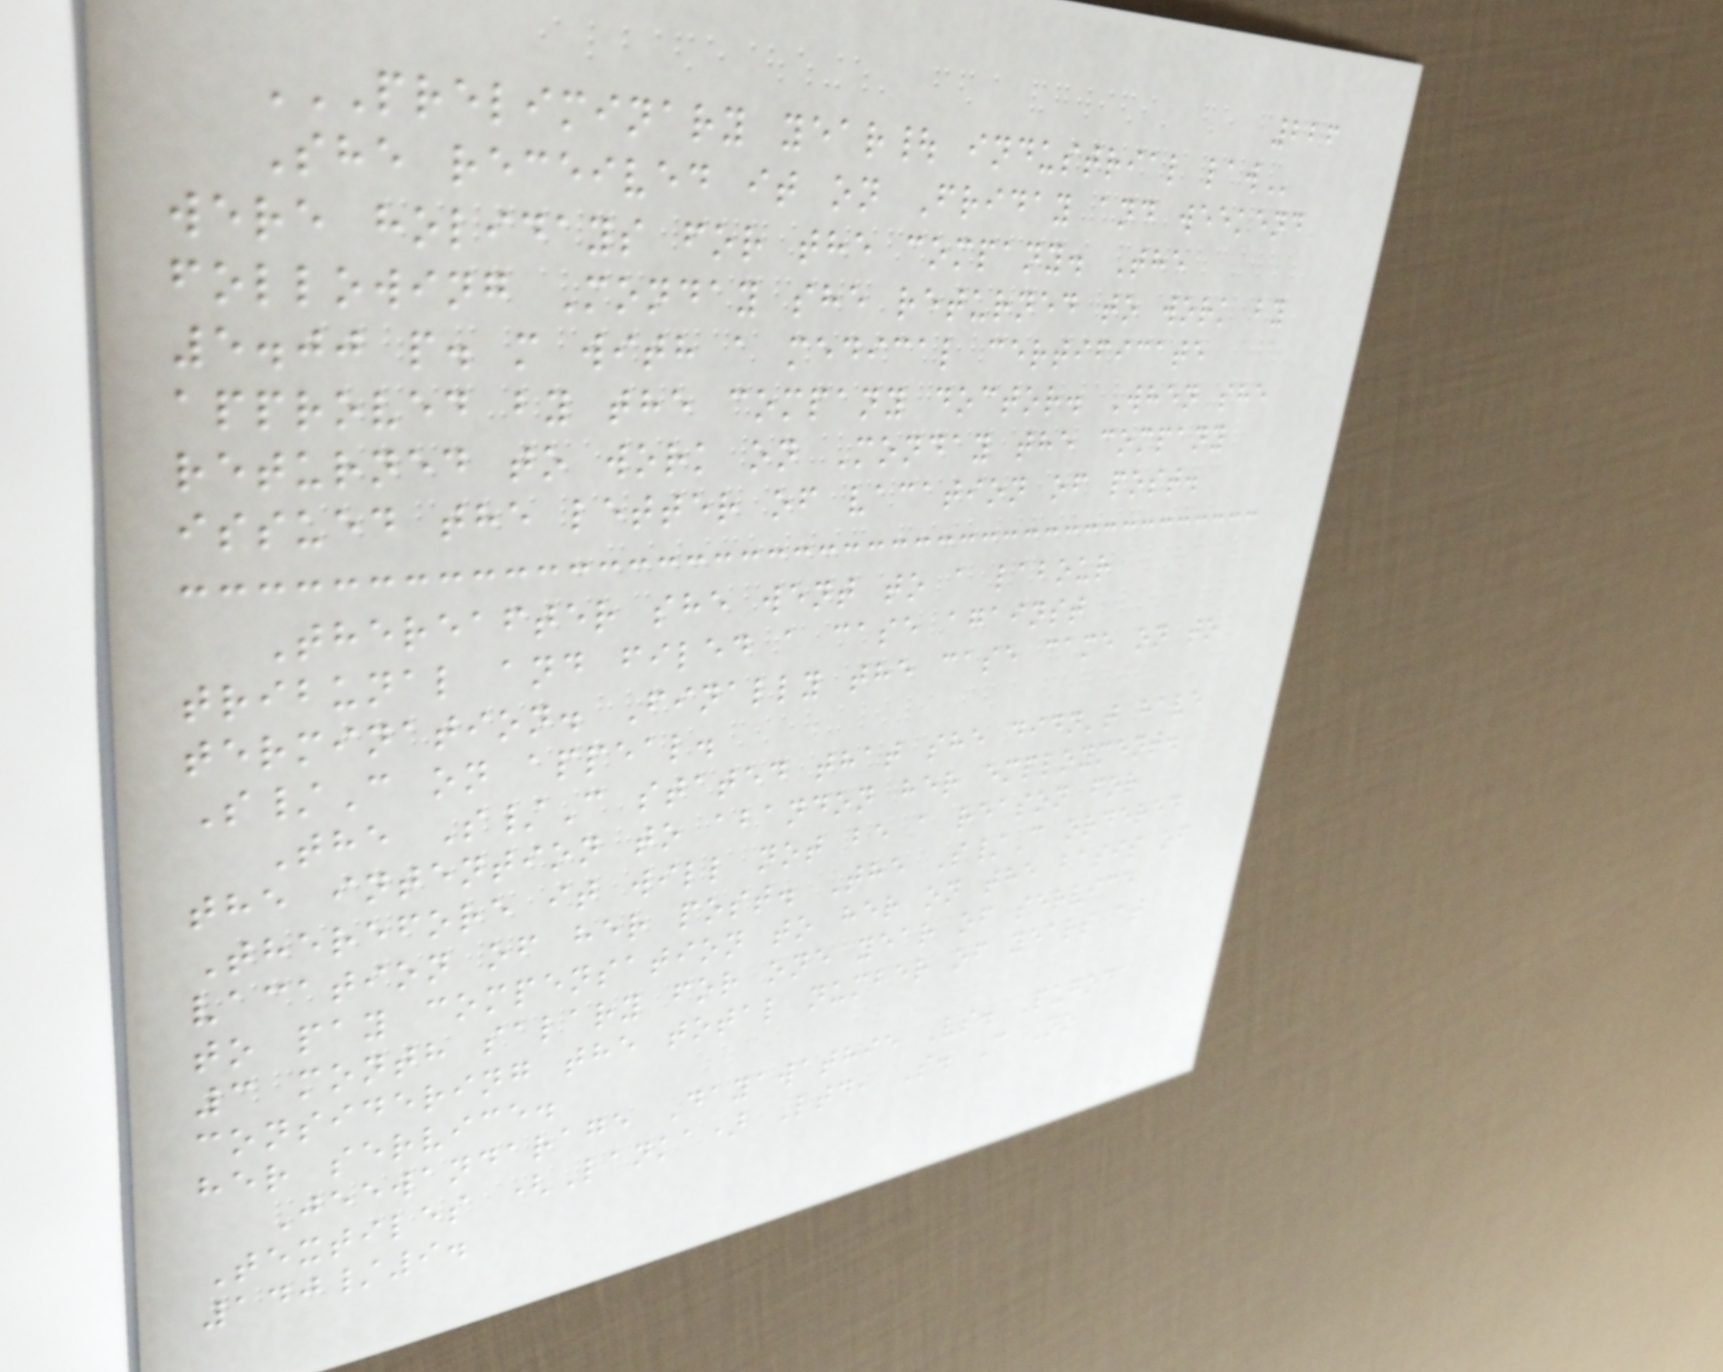226
PRELIMINARY YEAR| INDUSTRIAL LAW
She received it on Friday and weekend
were holidays for the company. The
following Monday she returned to work by
5.00 p. m with a medical certificate
approved by the company doctor. When she
returned to work on Monday the company
issued the letter of vacation of post.
Thereafter she went to a labour
tribunal and filed a case against
termination. Finally the case came on to
S/C on appeal.
The S/C stated that she didn't have
the intention to abandon her employment.
Therefore it will not be a reason for
vacation of her post. The S/C ordered
to pay compensation to her on the basis of
3 month salary for one year of service
considering the total number of years at
her service.
Jeewandarage Dayawathie Vs. Pugoda
Textiles (Lanka) Ltd, S. C No
140/9.
